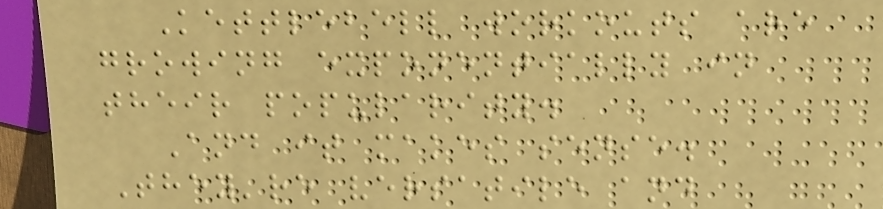Kettlebell workouts are
growing exponentially in
their popularity.
And it makes sense.
They're versatile and
